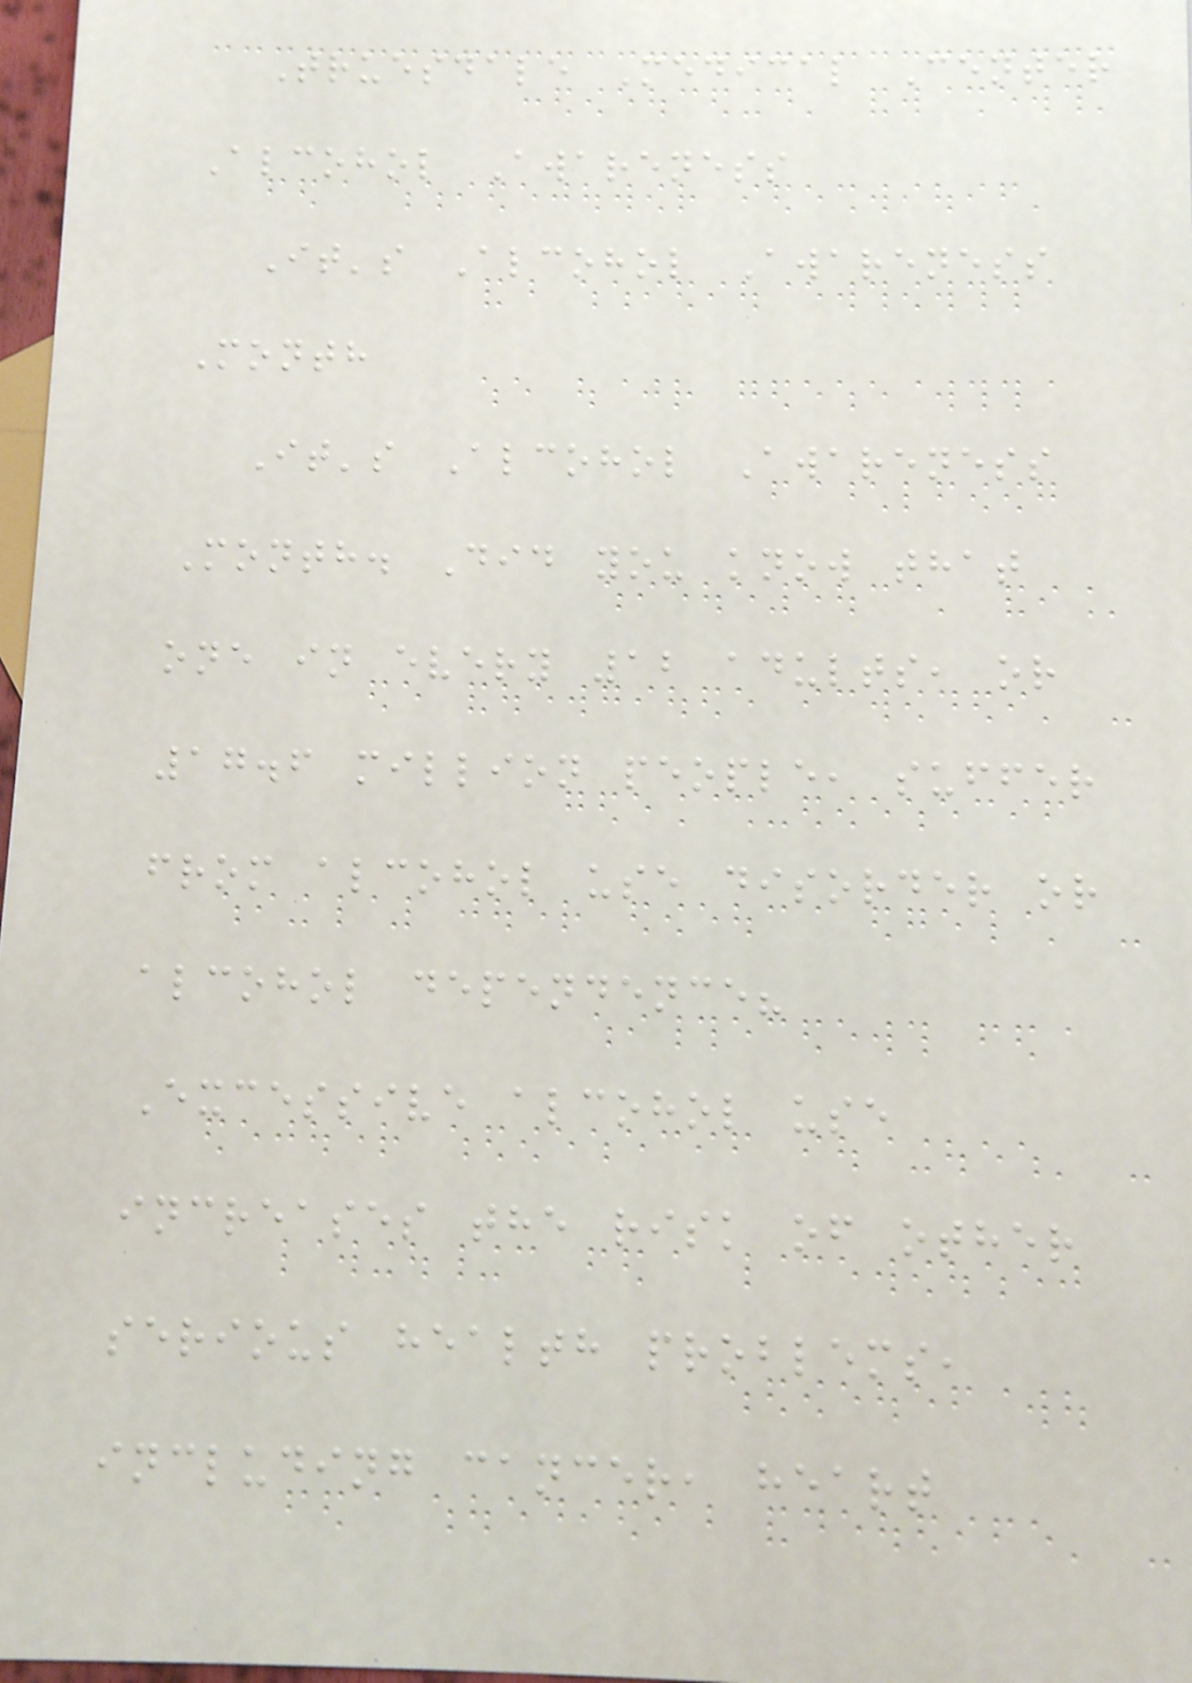Truesdale Medical Center
Alcohol Awareness
It's Alcohol Awareness
Month
It's Alcohol Awareness
Month. Did you know that
one in every 12 adults, or
17.6 million people, suffer
from alcohol use disorder or
alcohol dependence?
Excessive alcohol use
increases the risk of other
serious health problems,
including cancer, heart
